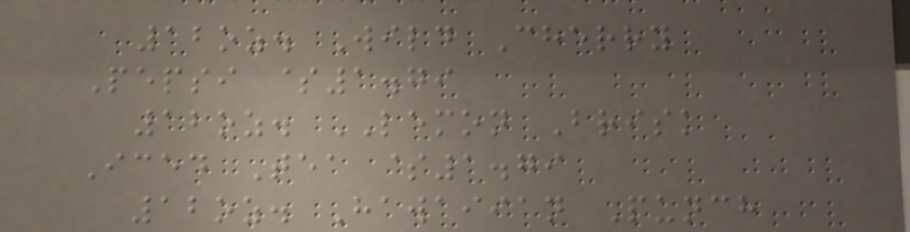12oz. Wild Cherry
Pepsi $1.79
12oz. LEMON Brisk
Iced Tea $1.79
12oz. Hawaiian Punch
